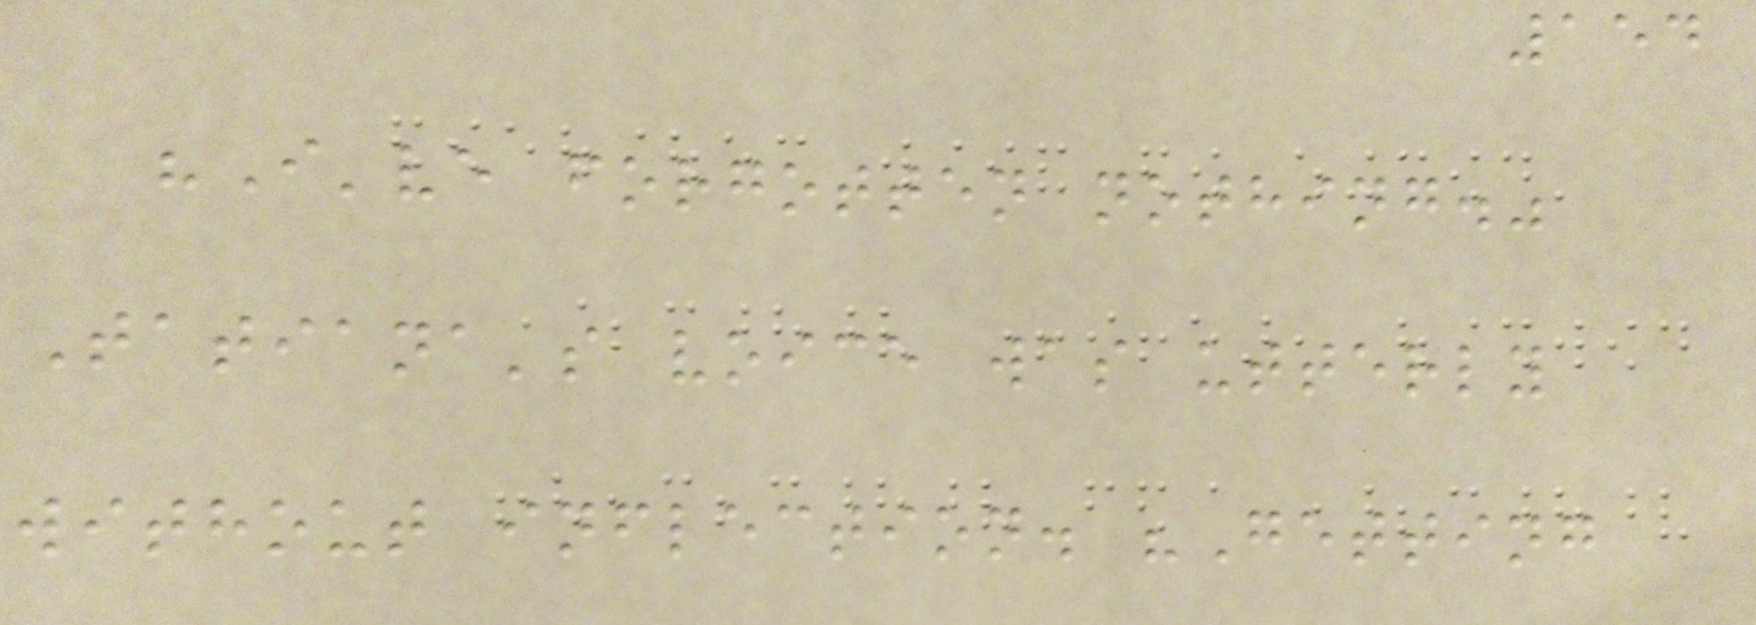154
"I've forgotten nothing."
Tatiana's voice was utterly
without inflection. "Getting
